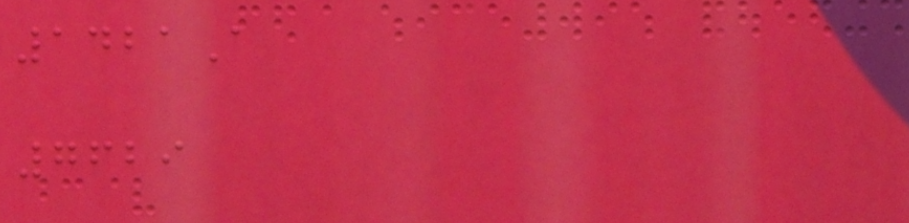1421A
7629
